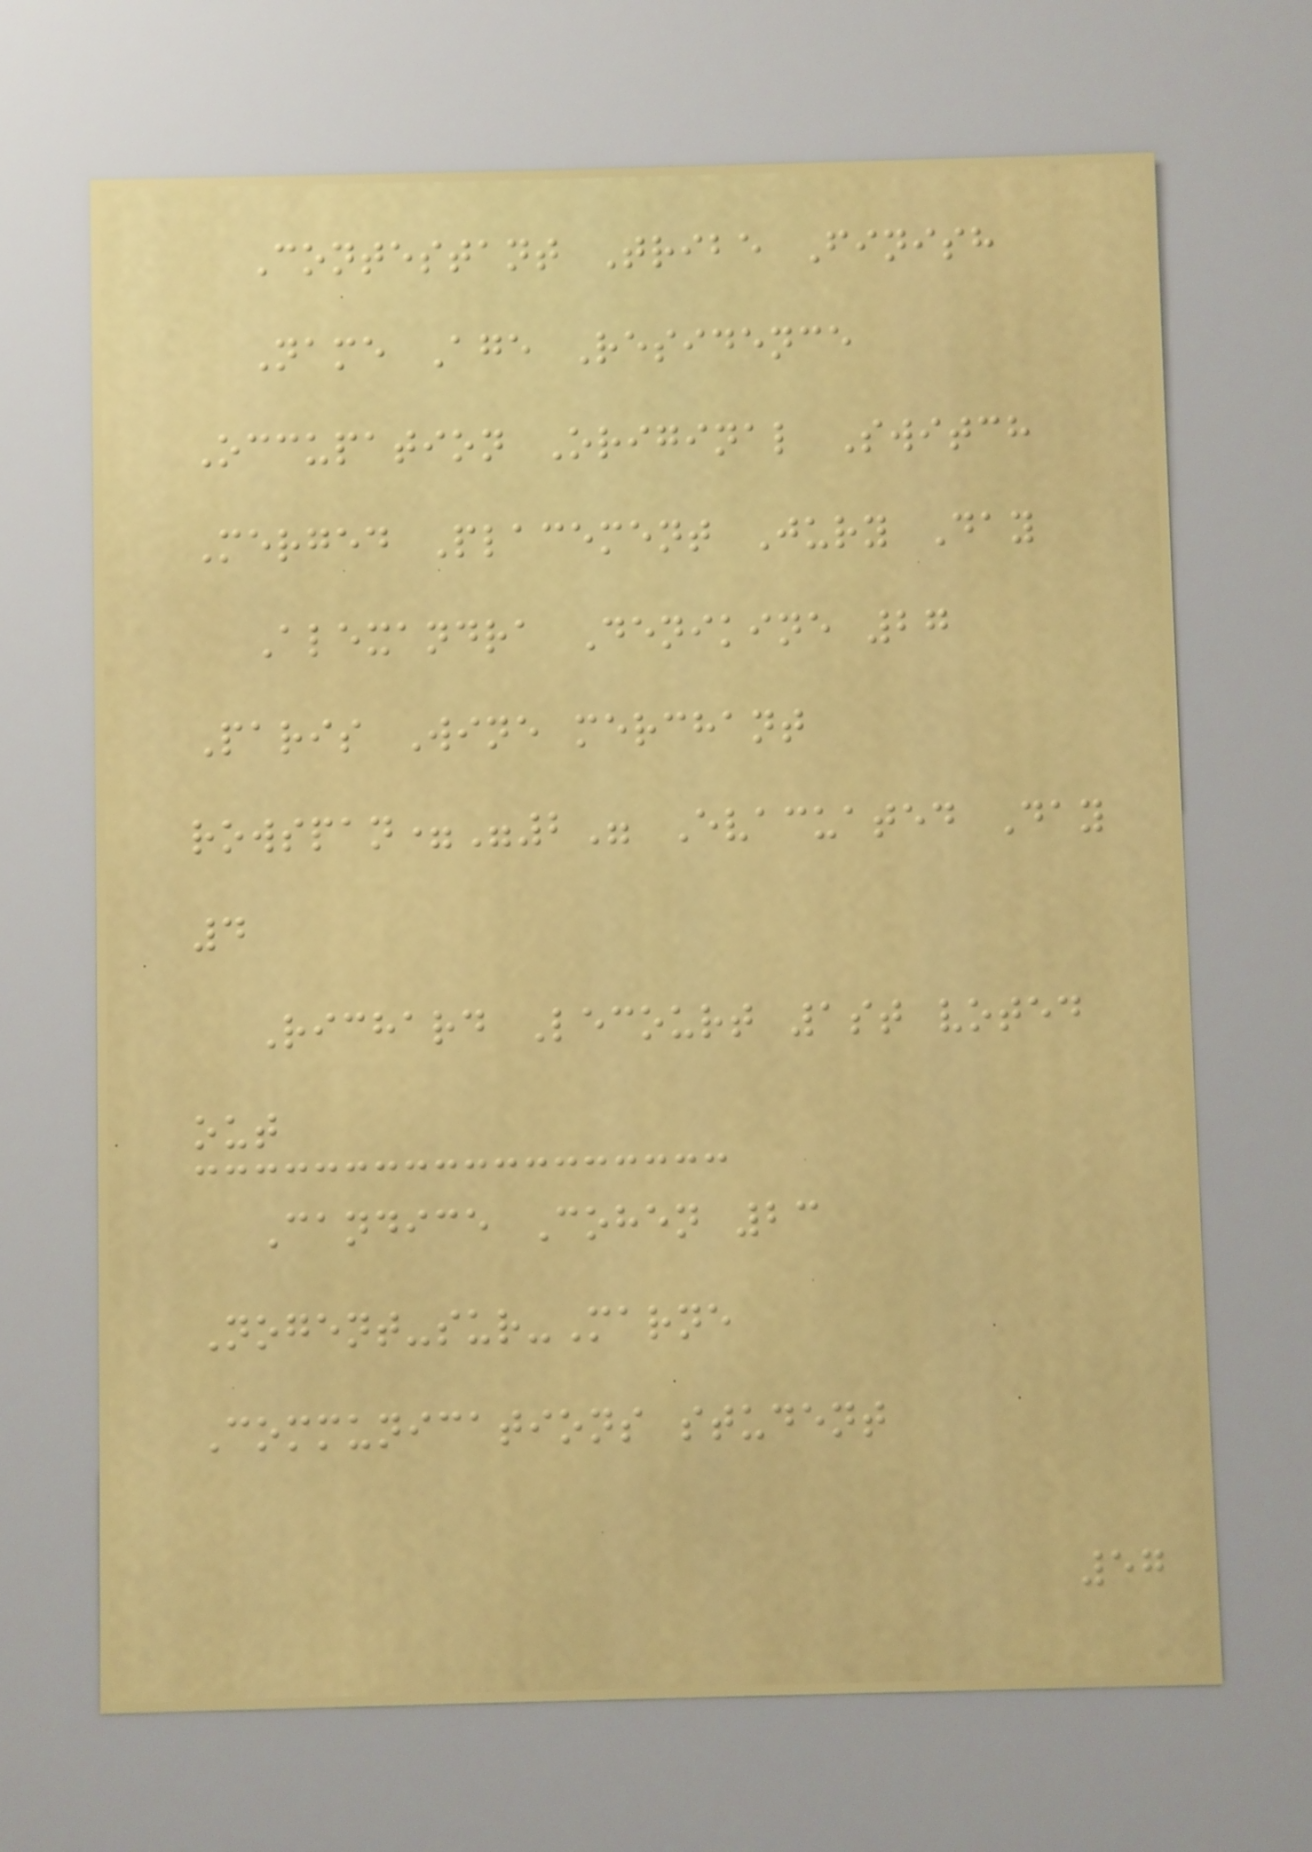Contestant Tribe Finish
Name Age Residence
Occupation Original Switch
Merged Placement Jury Day
Alexandra Denikine 27
Paris Wine merchant
rowspan="2" Evacuated Day
4
Richard Lecourt 1st voted
out
Candice Cohen 23
Nogent-sur-Marne
Communications student
57
